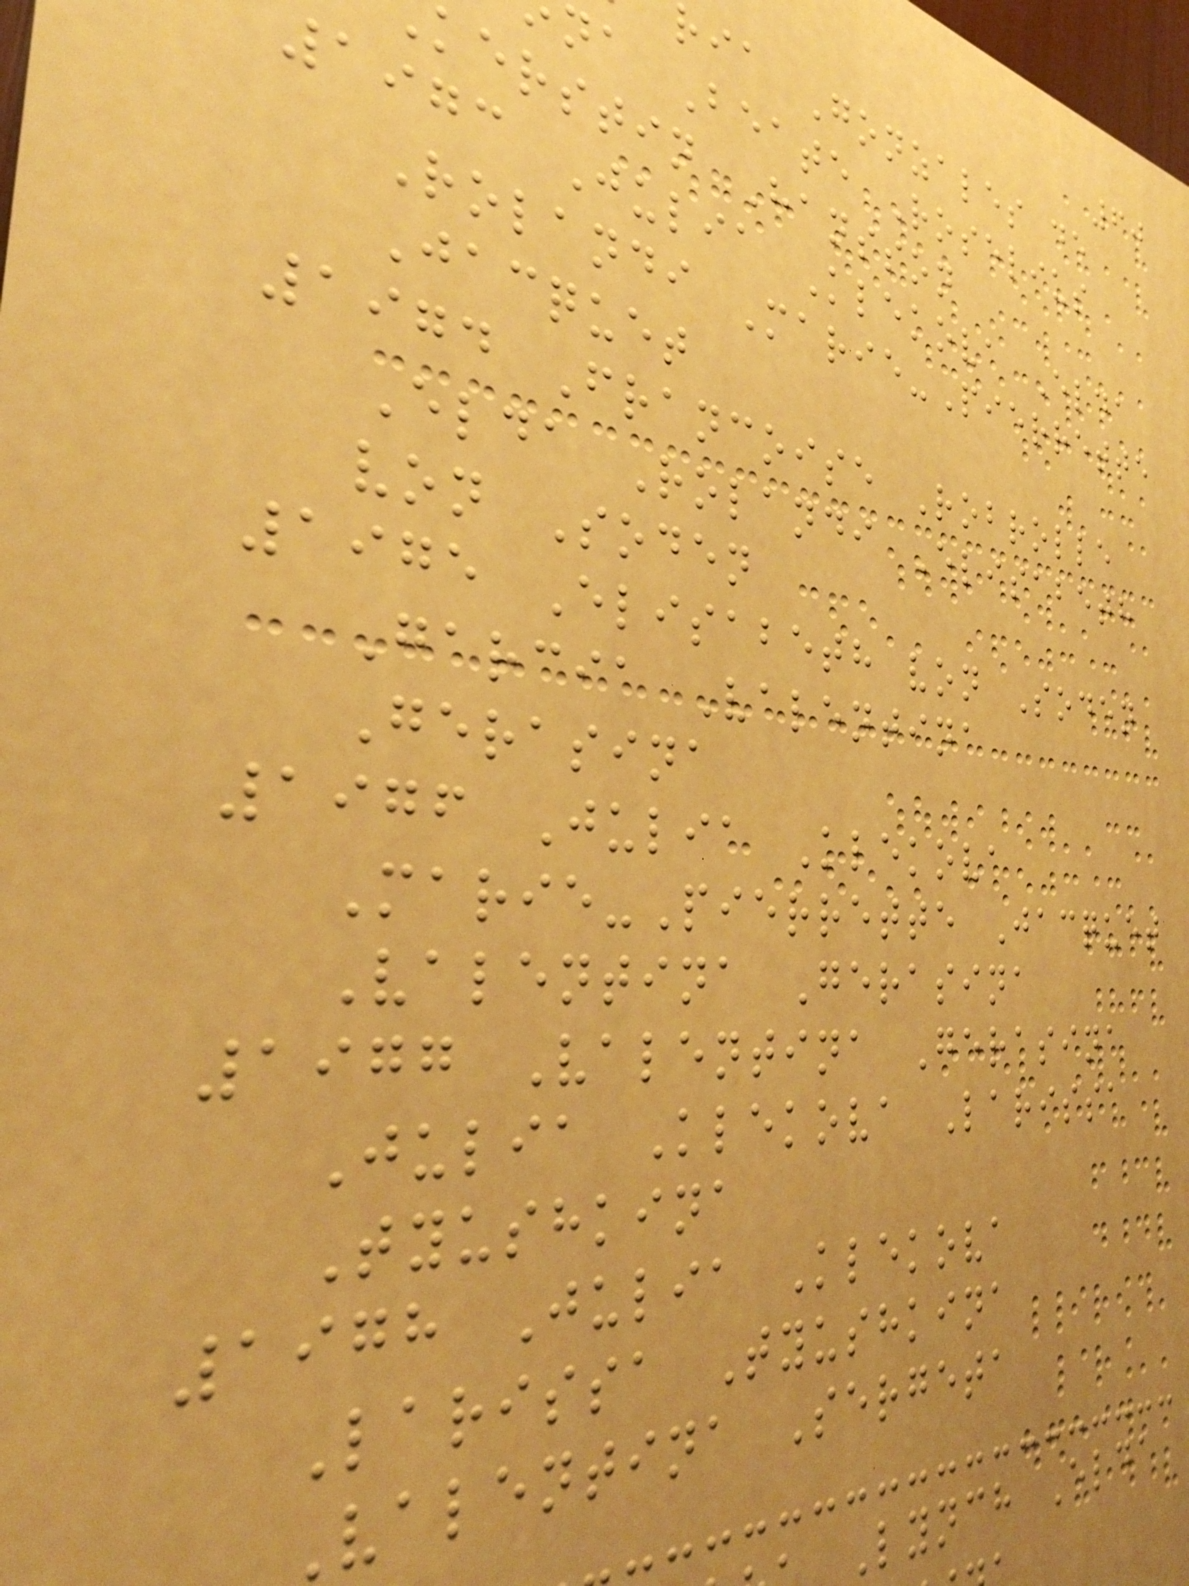60
ria Gonzales de
na Beate Roselius
kerstin Hansson
1973 Julia Klekova Elda
Rolandi Marie-Pierrette
Jacquet
1974 Francoise Robrolle
Elda Rolandi Elisabeth
von Soden
1975 Elisabeth von Soden
Garcia Valentina
Gerasina
1976 Julia Klekova
Marie-Pierrette Jacquet
Valentina Gerasina
1977 Valentina Gerasina
Julia Klekova Larissa
Tyushkina
1978 Julia Klekova
Larissa Tyushkina
Valentina Sergeta
Lynch Elda
